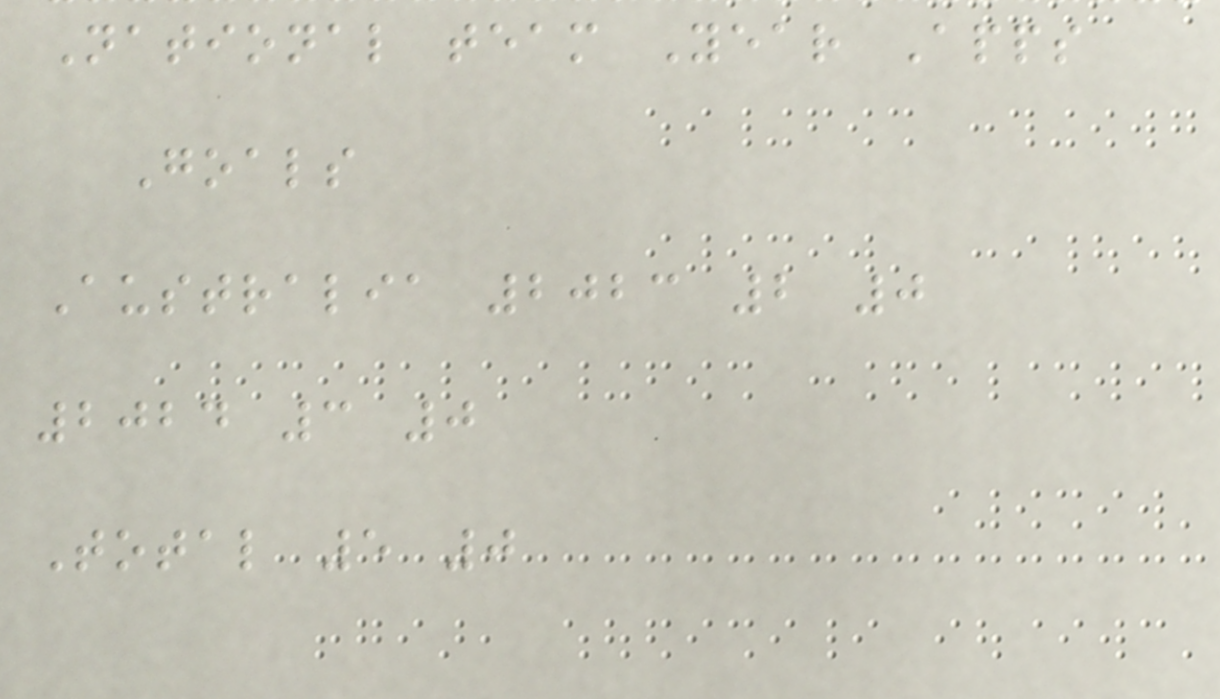National team Year Apps
Goals
Australia 2023 2 0
2024 3 0
Total 5 0
